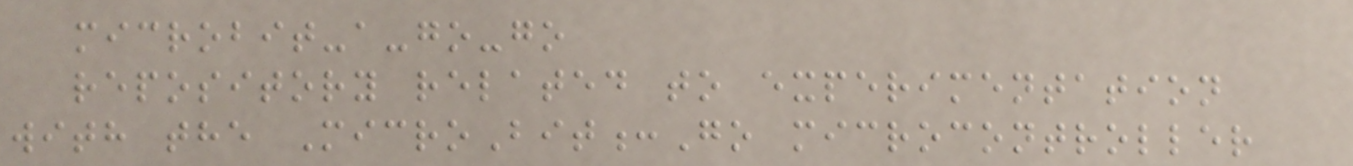microbit-a-go-go
repository related to experimentation
with the MicroBit:Go microcontroller
